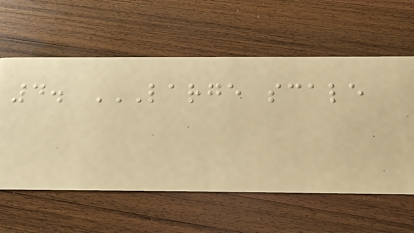4. LARGE SCALE
